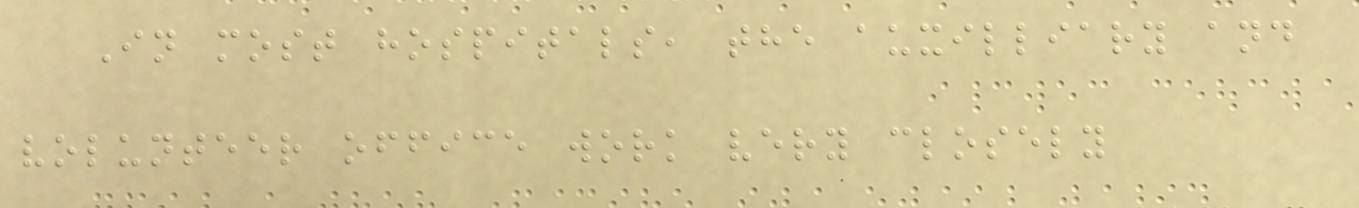In most hospitals, the auxilliary and
volunteer office work very closely
